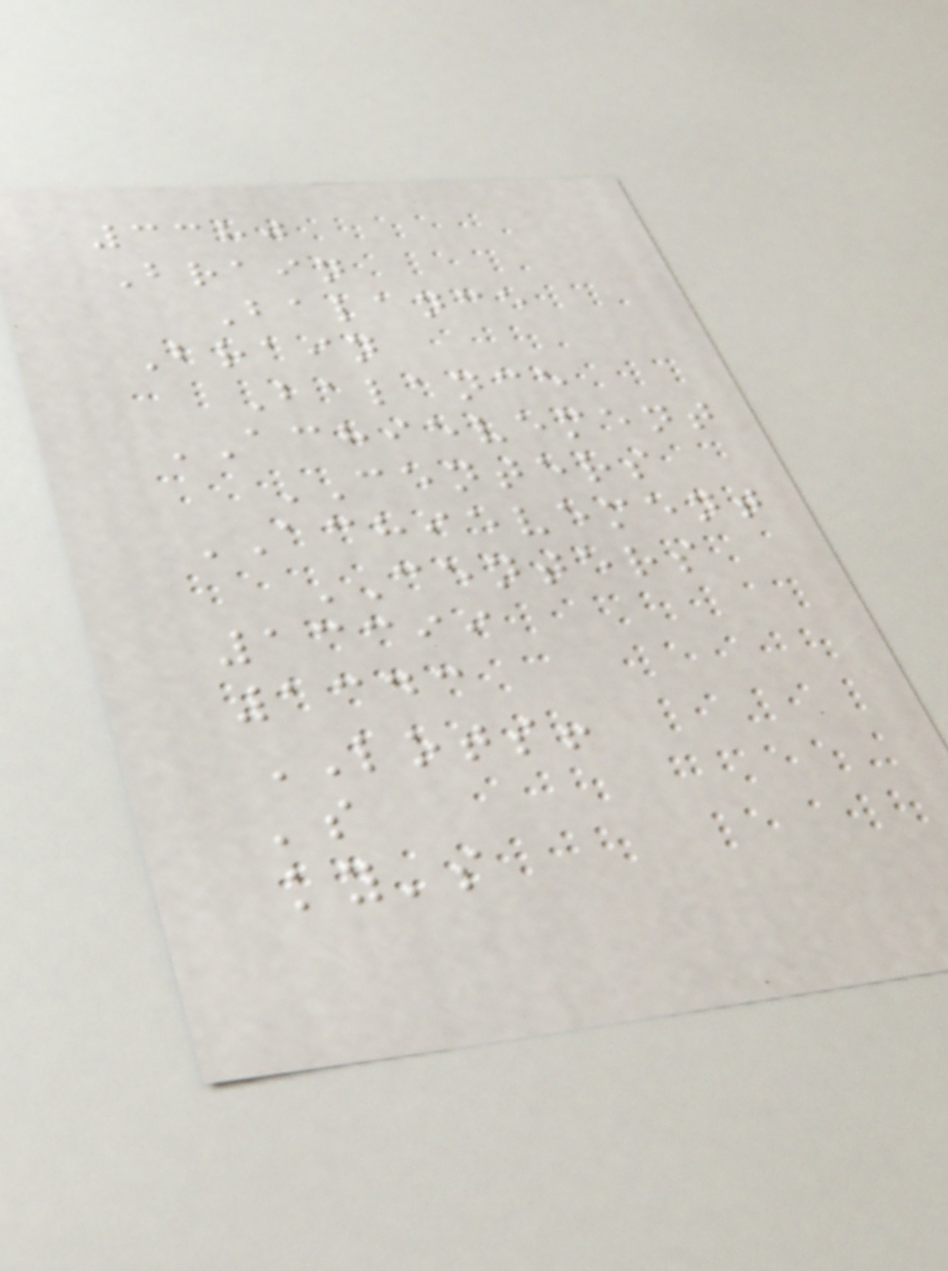3380
Brain
Balance
Brain
Balance
ACHIEVEMENT
CENTERS
ACHIEVEMENT
CENTERS
13399
1343
LOTS!
's
ky's
